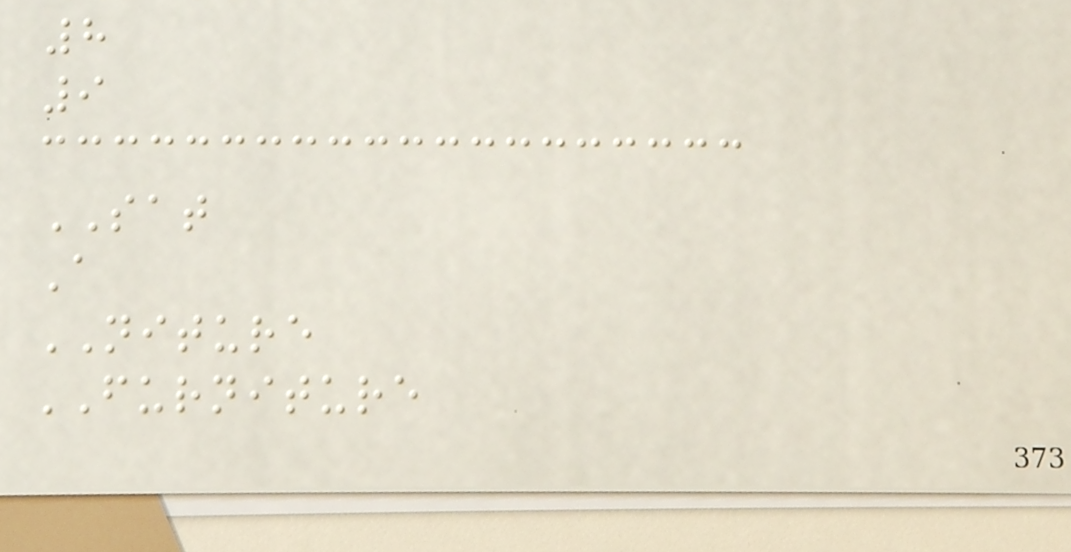8
9
SAT
A
NITURE
FURNITURE
